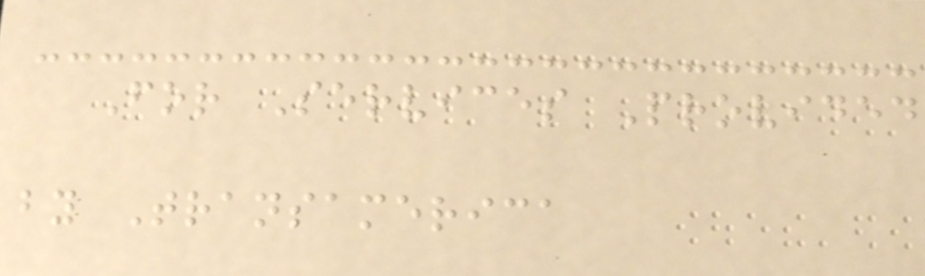For Services Provided
by Transamerica
